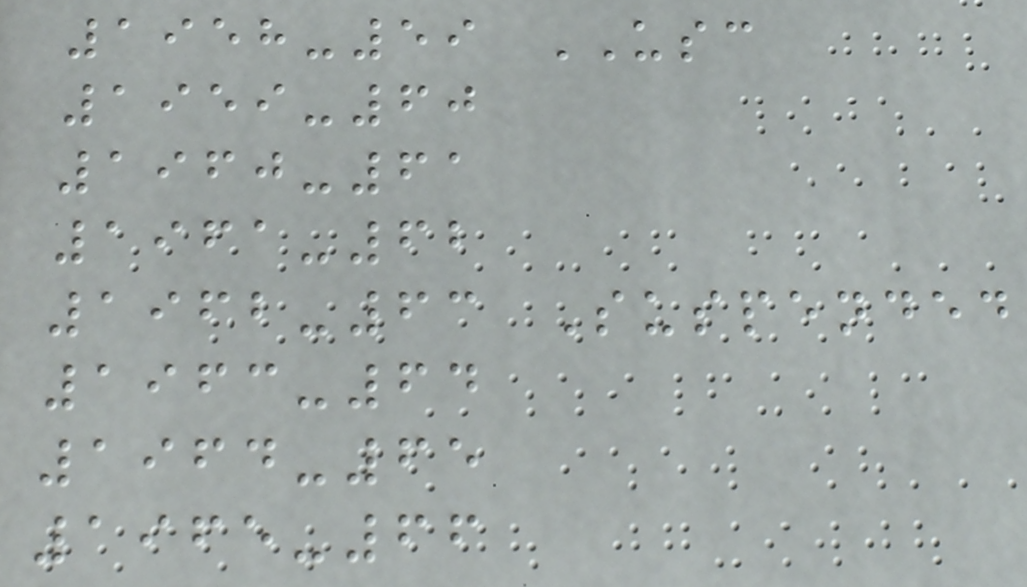1958-59 USC
1959-60
1960-61
1961-62
1962-63 Suspended
1963-64
1964-65
1965-66
